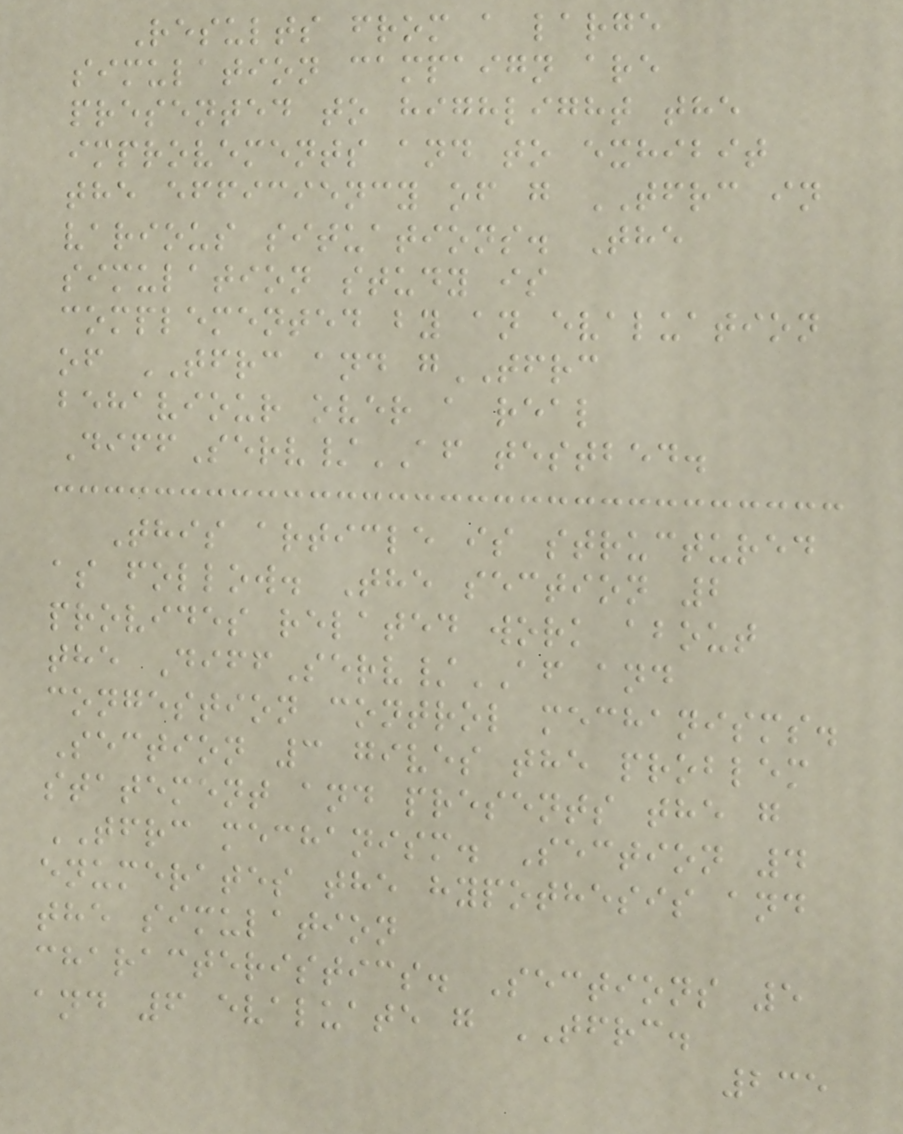Results from a large
simulation campaign are
presented to highlight the
improvements and to exhibit
the efficiency of g TFRC in
various situations. The
simulation study is
complemented by an evaluation
of TFRC and gTFRC
behaviour over a real
DiffServ/AF testbed.
This article is structured
as follow. The section 2
provides related work about
the DiffServ/AF and
congestion control mechanisms.
Section 3 gives the problem
statement and presents the g
TFRC mechanism. Section 4
enumerates the hypothesis and
the simulation
characteristics. Sections 5
and 6 evaluate g TFRC.
235
